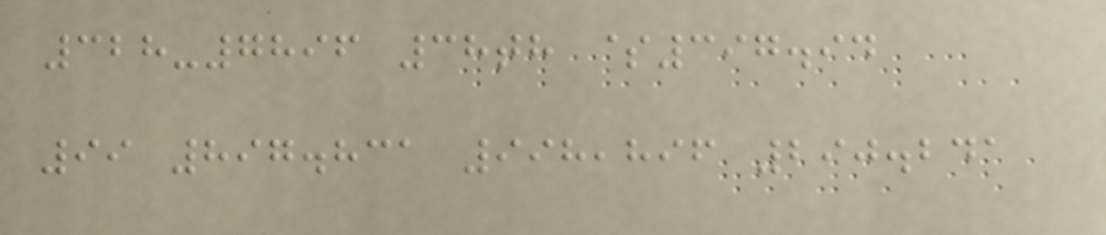328-7896 38th $397.94
99 897.831 998,896 290.241
